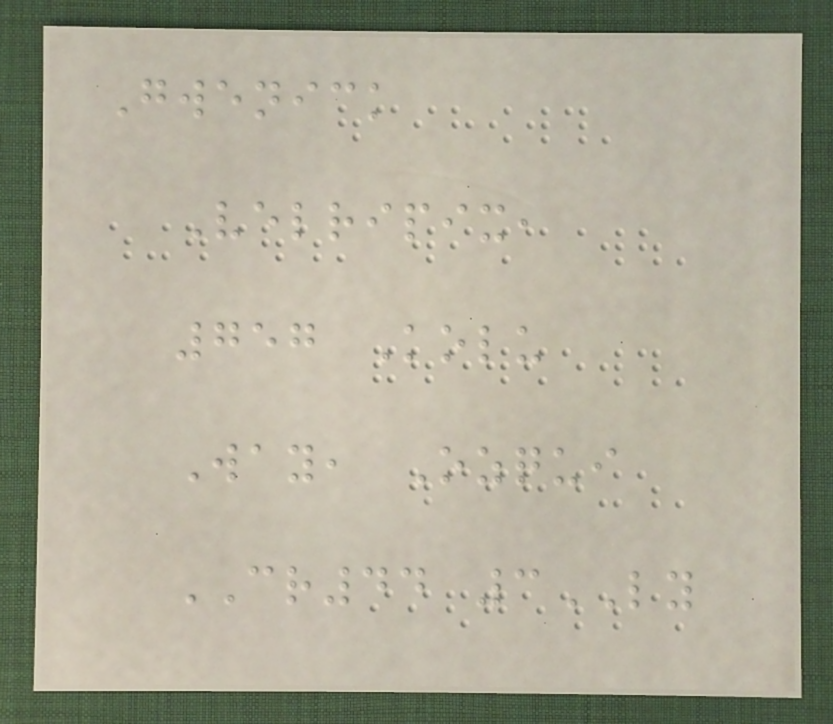Gwenick
Velripix,
757 Kolu
Way, Ozqui
CR44 3LY
